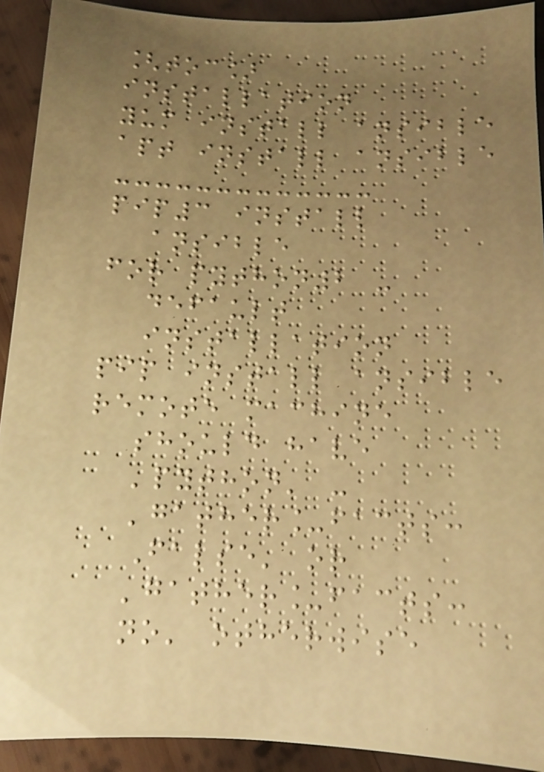[toc]
installation
yum install ansible
apt install ansible
pip3 install
ansible
for python2 -
default
installation
pip install ansible
remote machine
should have
'python' -
'gather_facts:
False' or
'gather_facts:
no' otherwise
